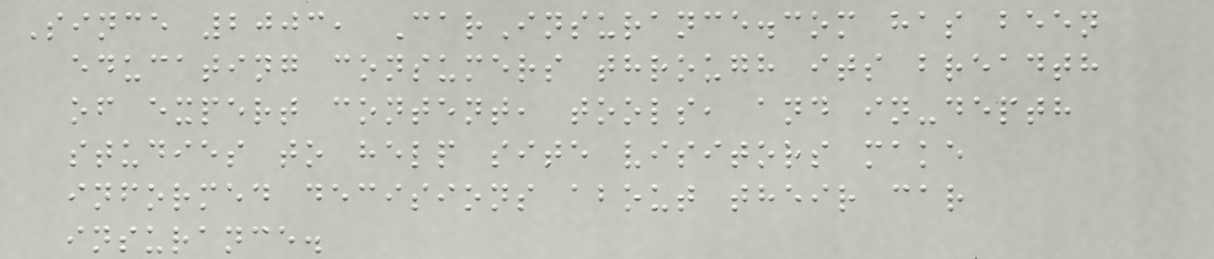Since 2003, CarInsurance.com has been
educating consumers through its breadth
of expert content, tools, and in-depth
studies to help site visitors make
informed decisions about their car
insurance.
